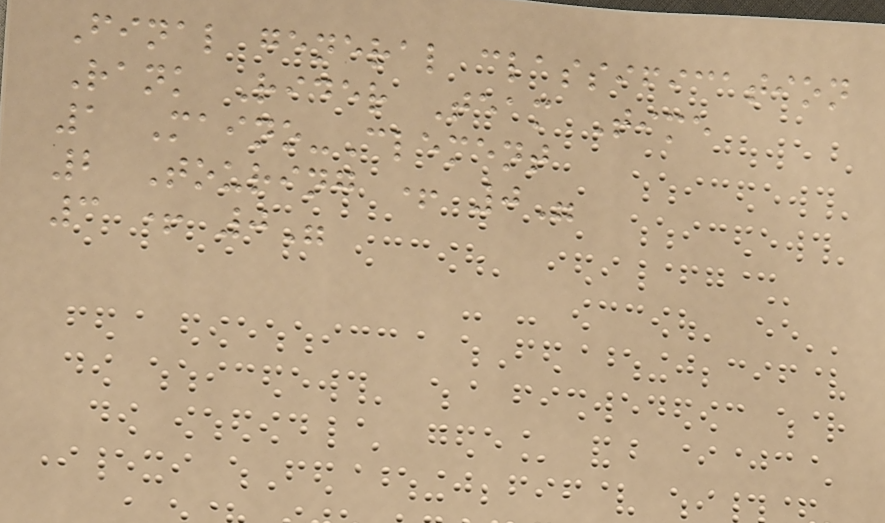Final general classification
Rank Rider Team Time
1 Maino-Clement
2 Touring + 0"
3 + 0"
